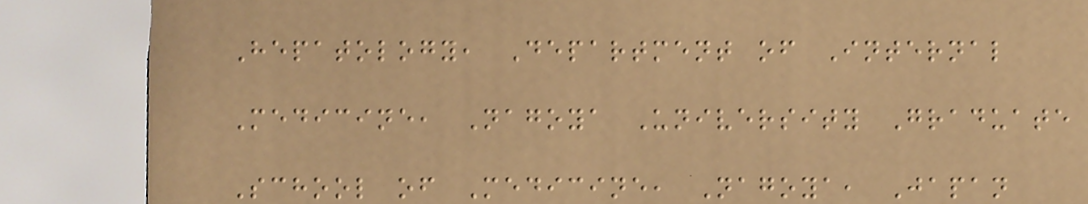Hepatology, Department of Internal
Medicine, Nagoya University Graduate
School of Medicine, Nagoya, Japan
